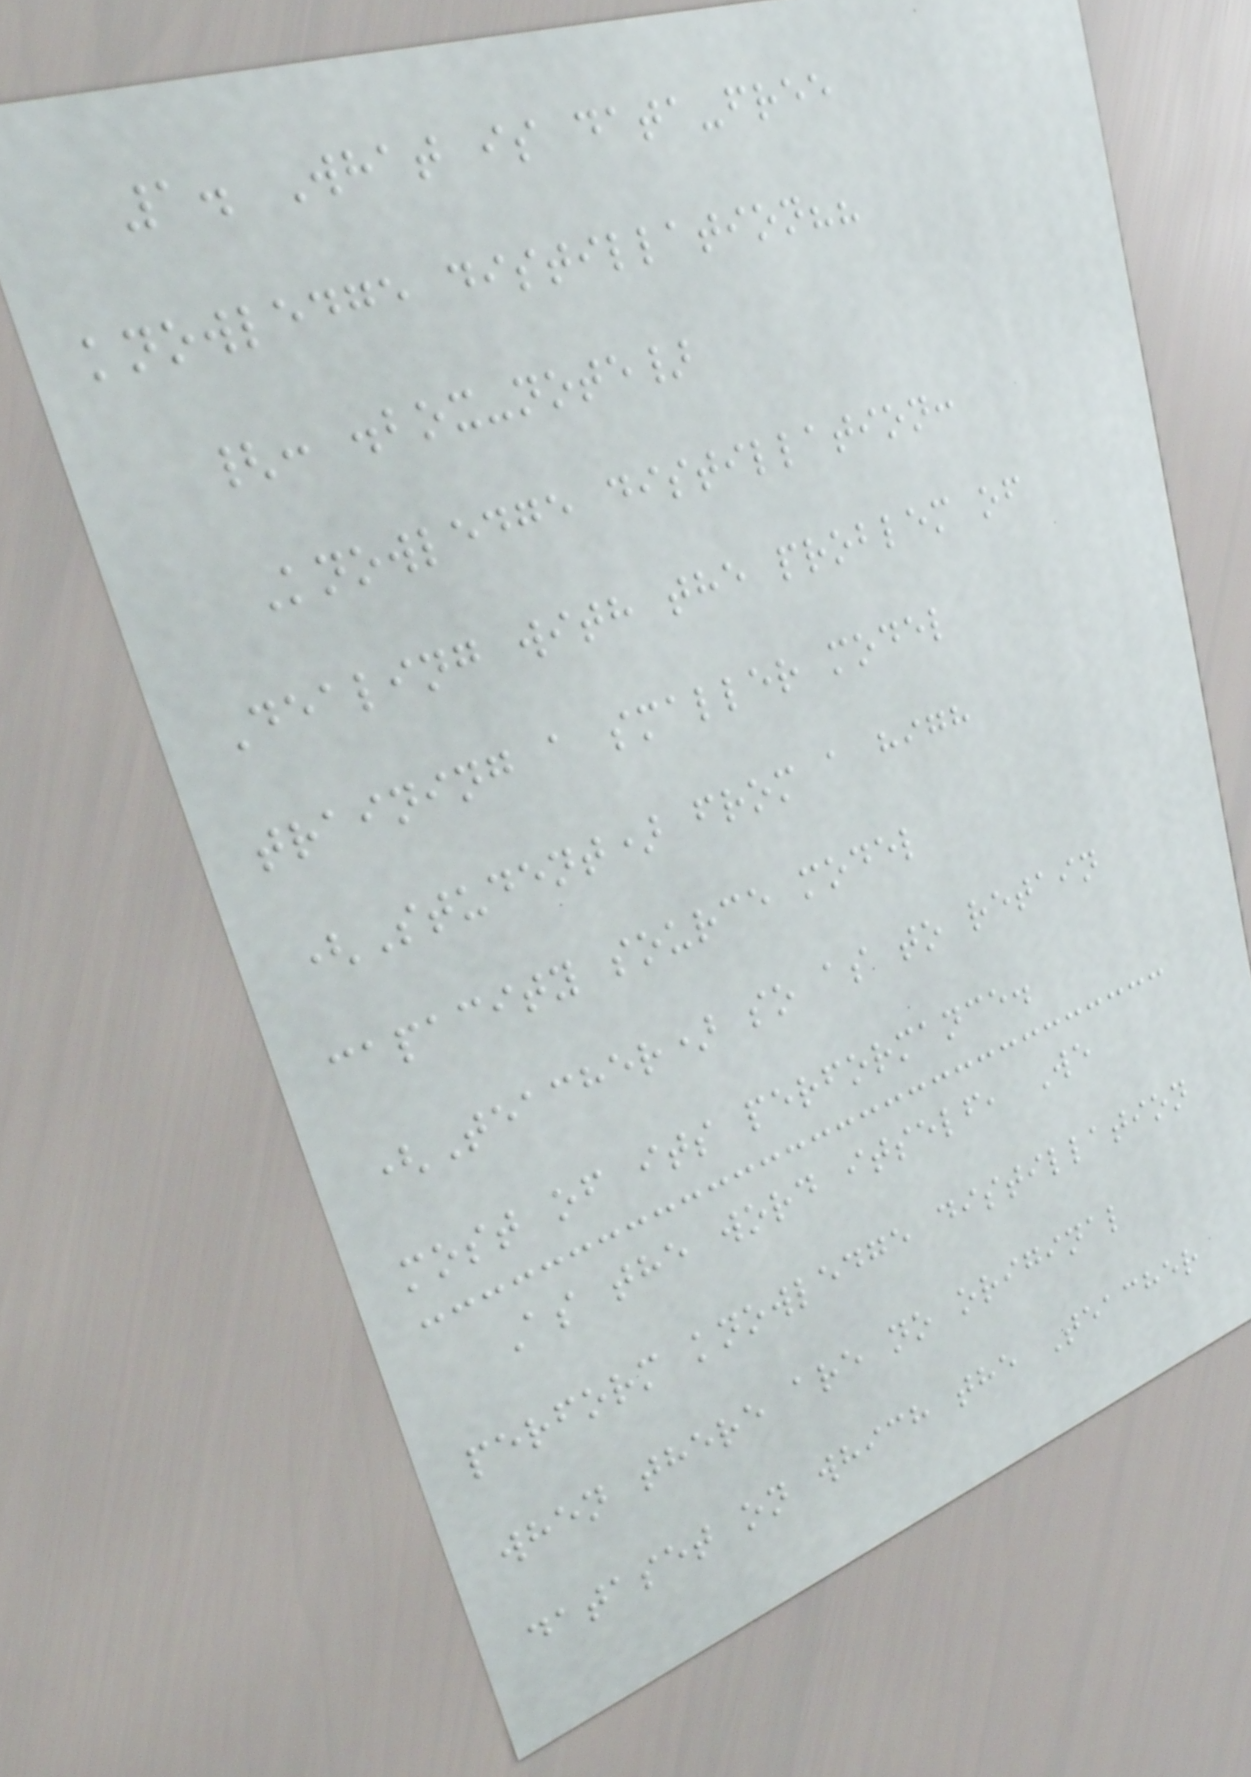1. What is data-free
knowledge distillation??
{: .box-note}
Knowledge distillation:
Dealing with the problem of
training a smaller model
(Student) from a high
capacity source model
(Teacher) so as to retain
most of its performance.
As the word itself, We
perform knowledge distillation
when there are no original
dataset on which the Teacher
